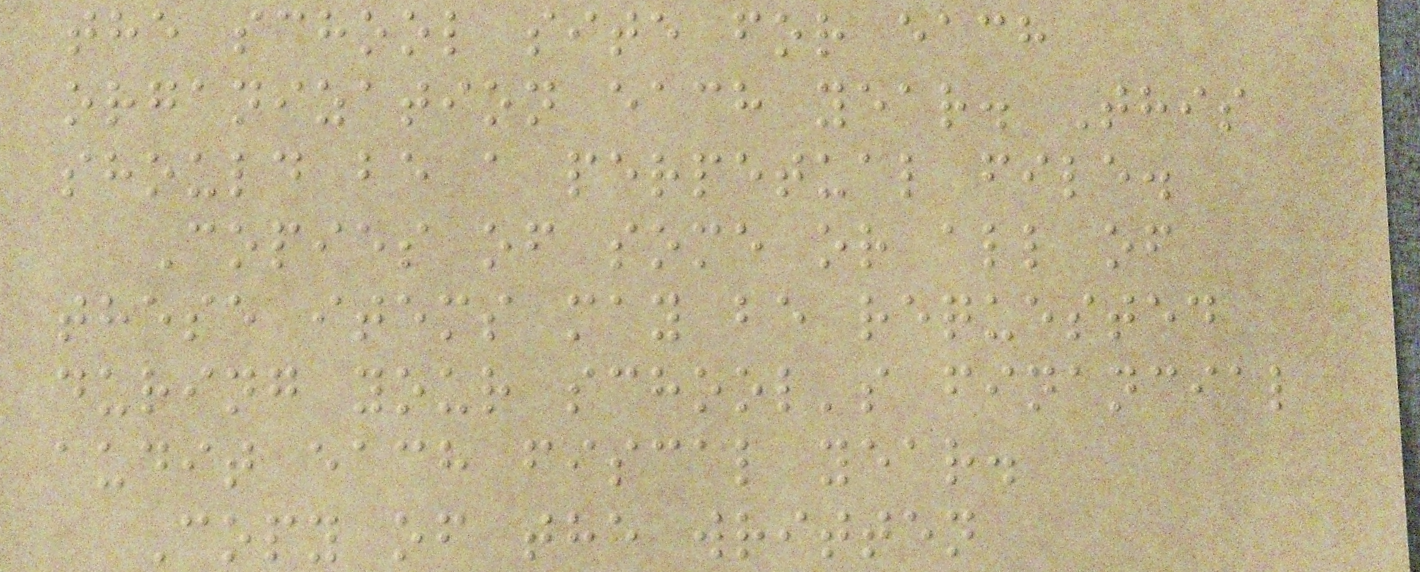the school site for each
organization each year. This
should be a perpetual file.
Copies of some or all of
these items may be requested
during your school's financial
audit each fiscal year.
Copy of the written
